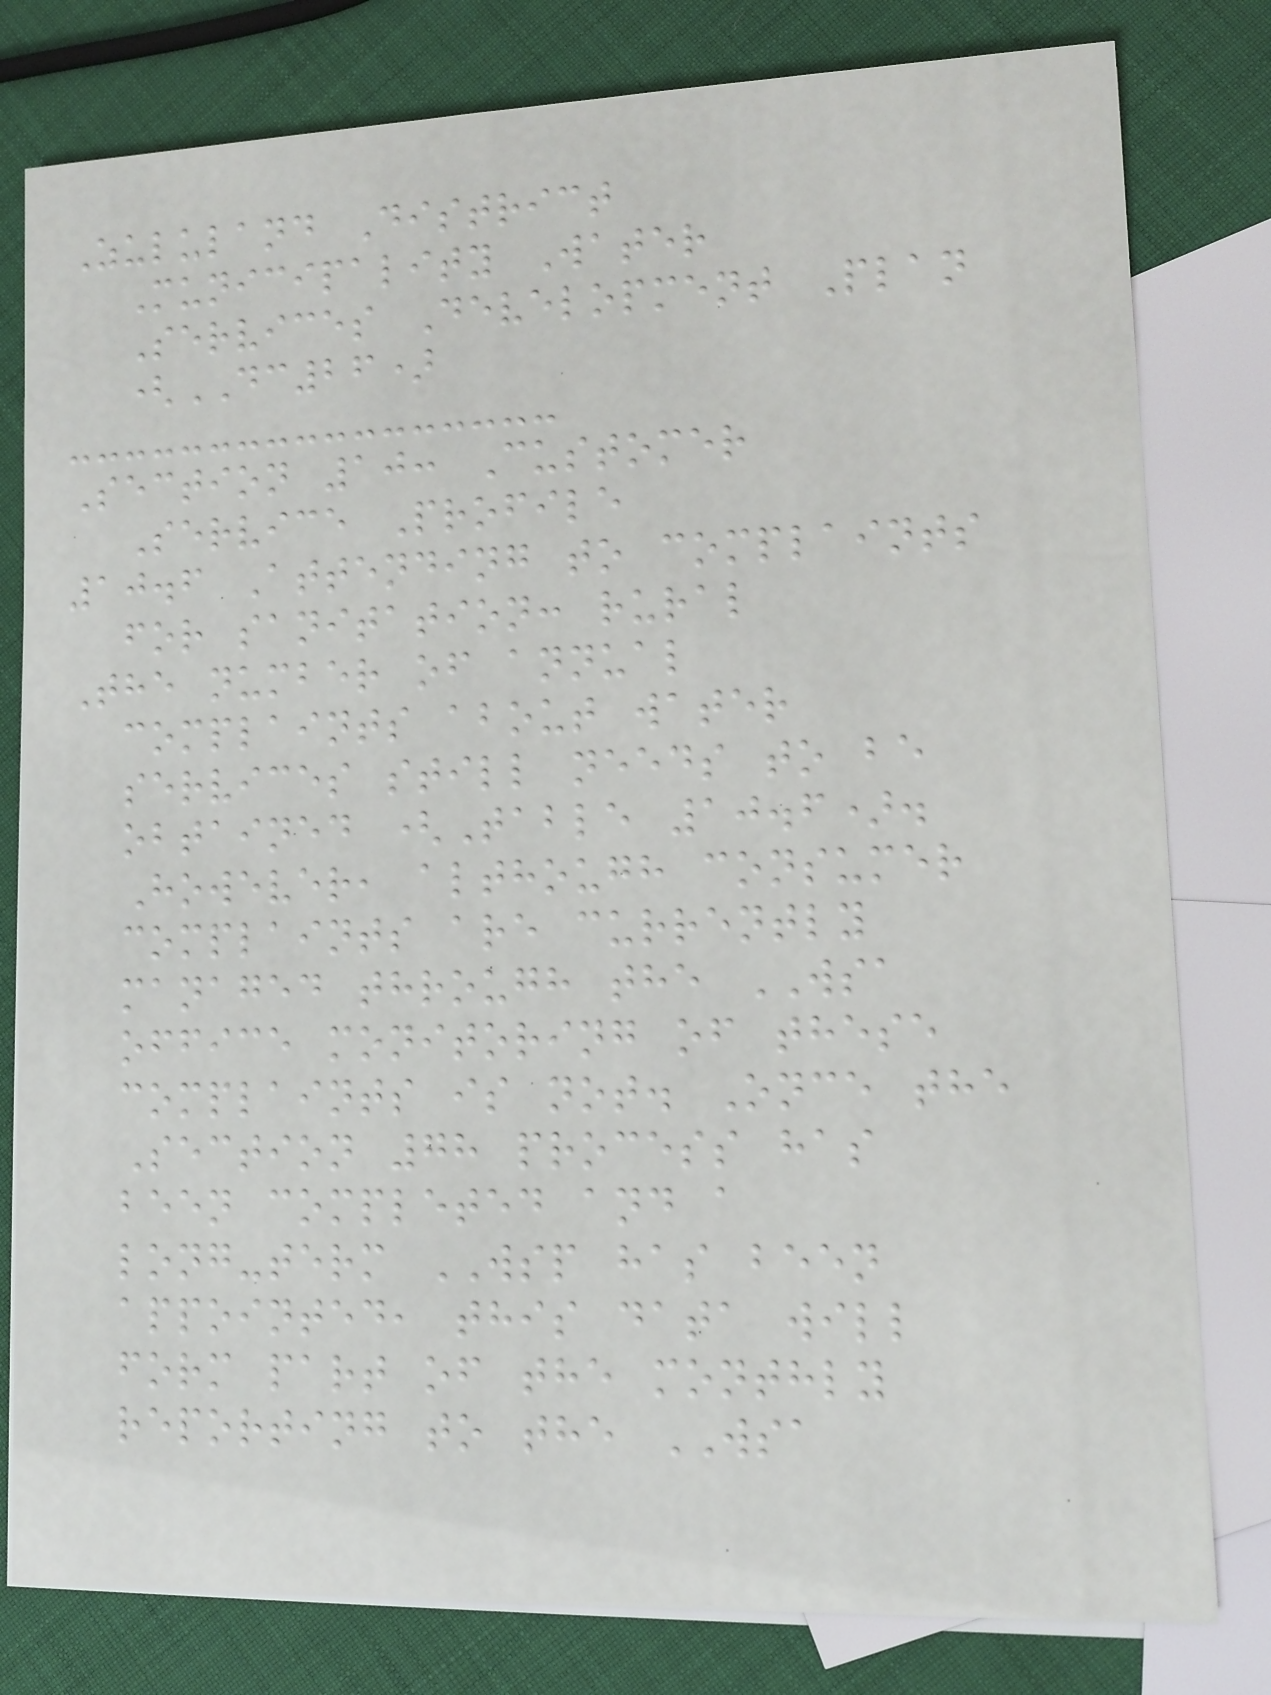Zululand District
Municipality Water
Services Development Plan
(DC26)
Section 10: Customer
Service Profile
10.6 Attending to complaints
for sanitation: rural
The number of annual
complaints about water
services still needs to be
obtained (Table 10.6).
However, although consumer
complaints are currently
managed through the WSA
office monitoring of these
complaints is not. Once the
Section 78 process has
been completed and a
long-term WSP has been
appointed, this data will
form part of the monthly
reporting to the WSA
